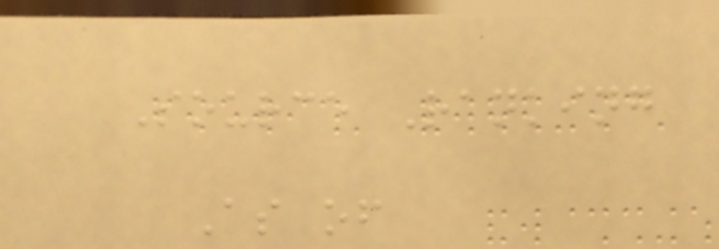Source Ranking
As of
